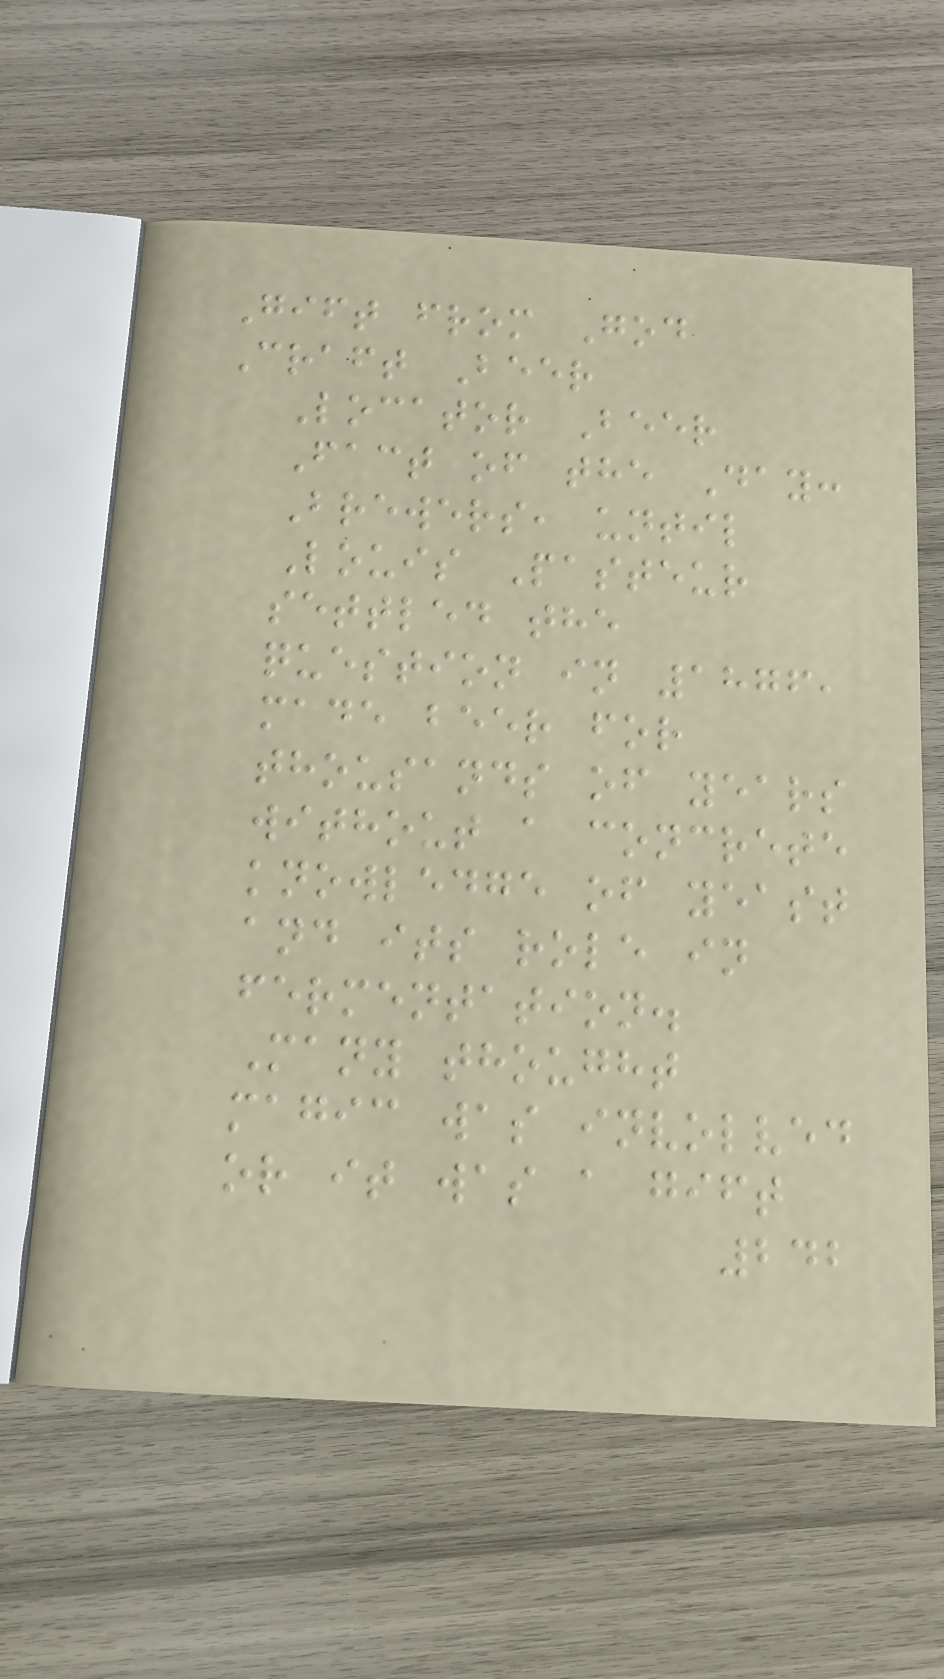Gift from God
Craft Beer
Locator Beer
Fact of the Day:
Brewers, until
Louis Pasteur
settled the
question in 1876,
made beer for
thousands of years
without a concrete
knowledge of yeast
and its role in
fermentation.
Many thought
magic was involved
or it was a gift
242
